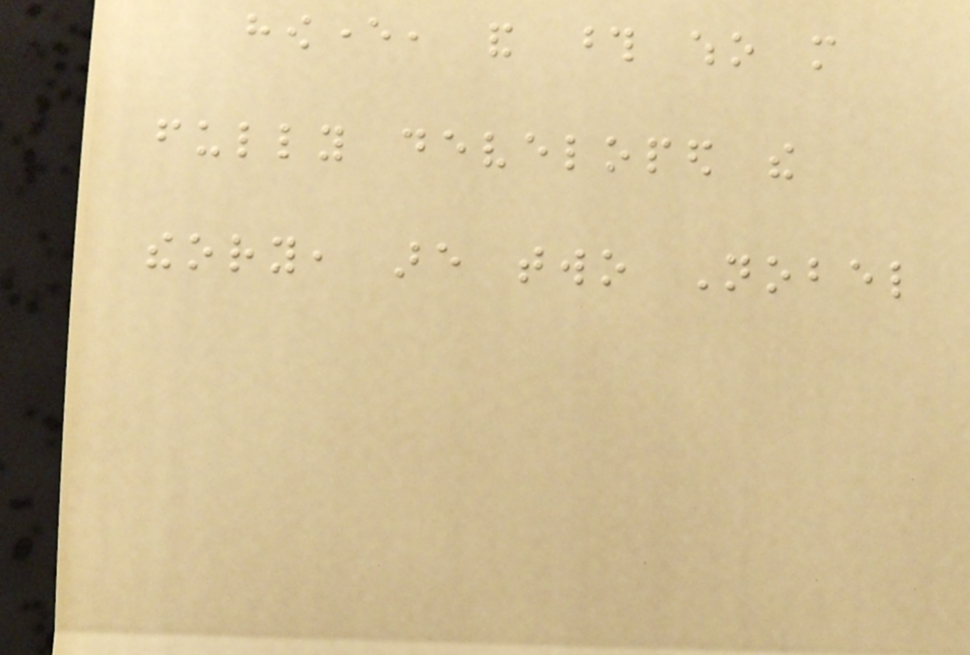however, and those who more
fully developed the
theory, are two Nobel
